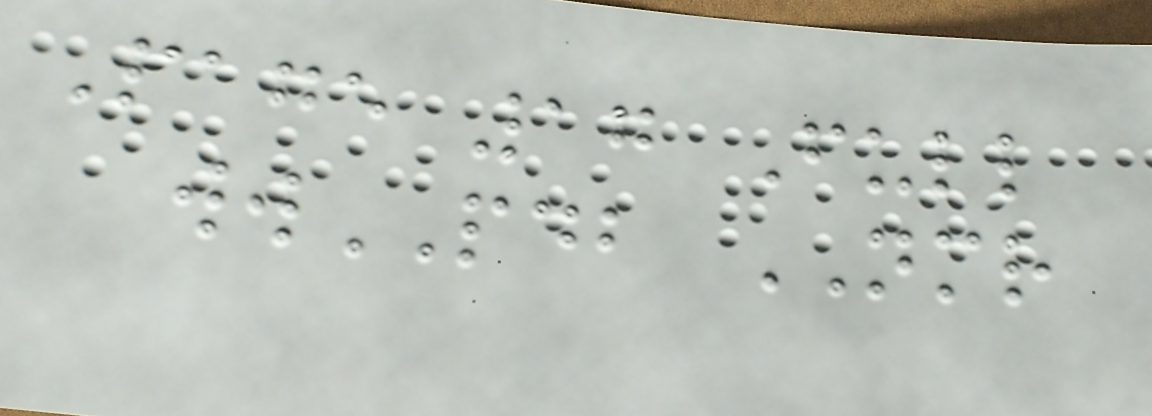Page 17 Full
wwPDB NMR
